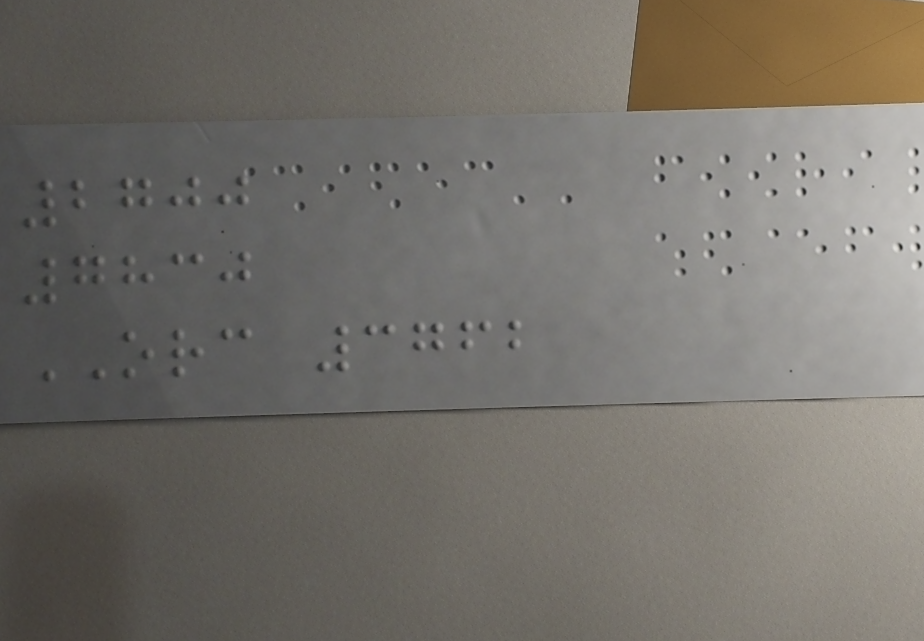2700
7830
ORC 3762
